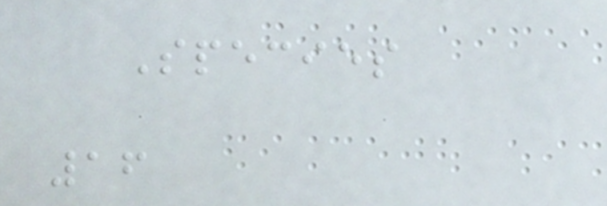Species
16
